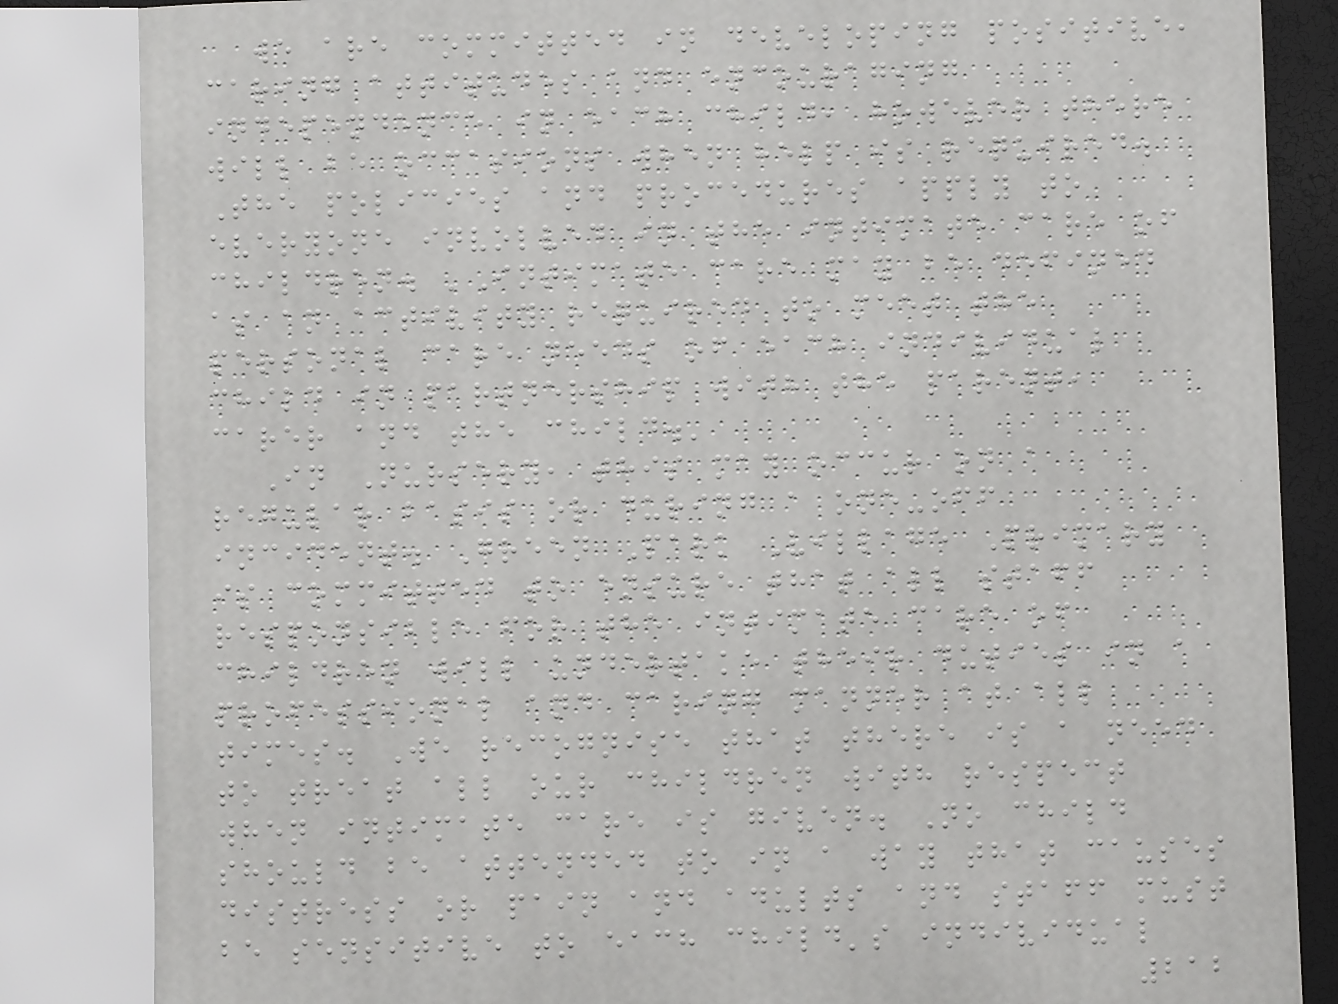we are committed in developing positive,
caring attitudes and encouraging
independence in each child, however there
will be occasions when help is required.
The policies and procedures apply to
everyone involved in the intimate care of
children. 'Intimate care may be defined
as an activity required to meet the
personal care needs of each individual
child in partnership with the parent,
carer and the child.'
In Nursery, this may occur on a
regular basis or during a one-off
incident. Green Park Village Primary
is committed to ensure that all staff
responsible for the intimate care of
children will undertake their duties in a
professional and caring manner at all
times. We recognise that there is a need
to treat all our children with respect
when intimate care is given. No child
should be attended to in a way that causes
distress or pain and adults and staff must
be sensitive to each child's individual
212
